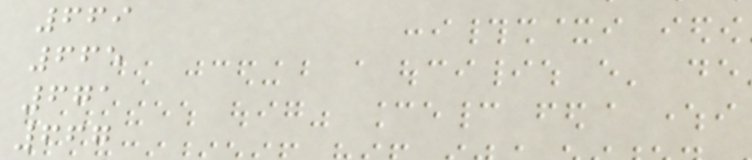669
665
671
667
